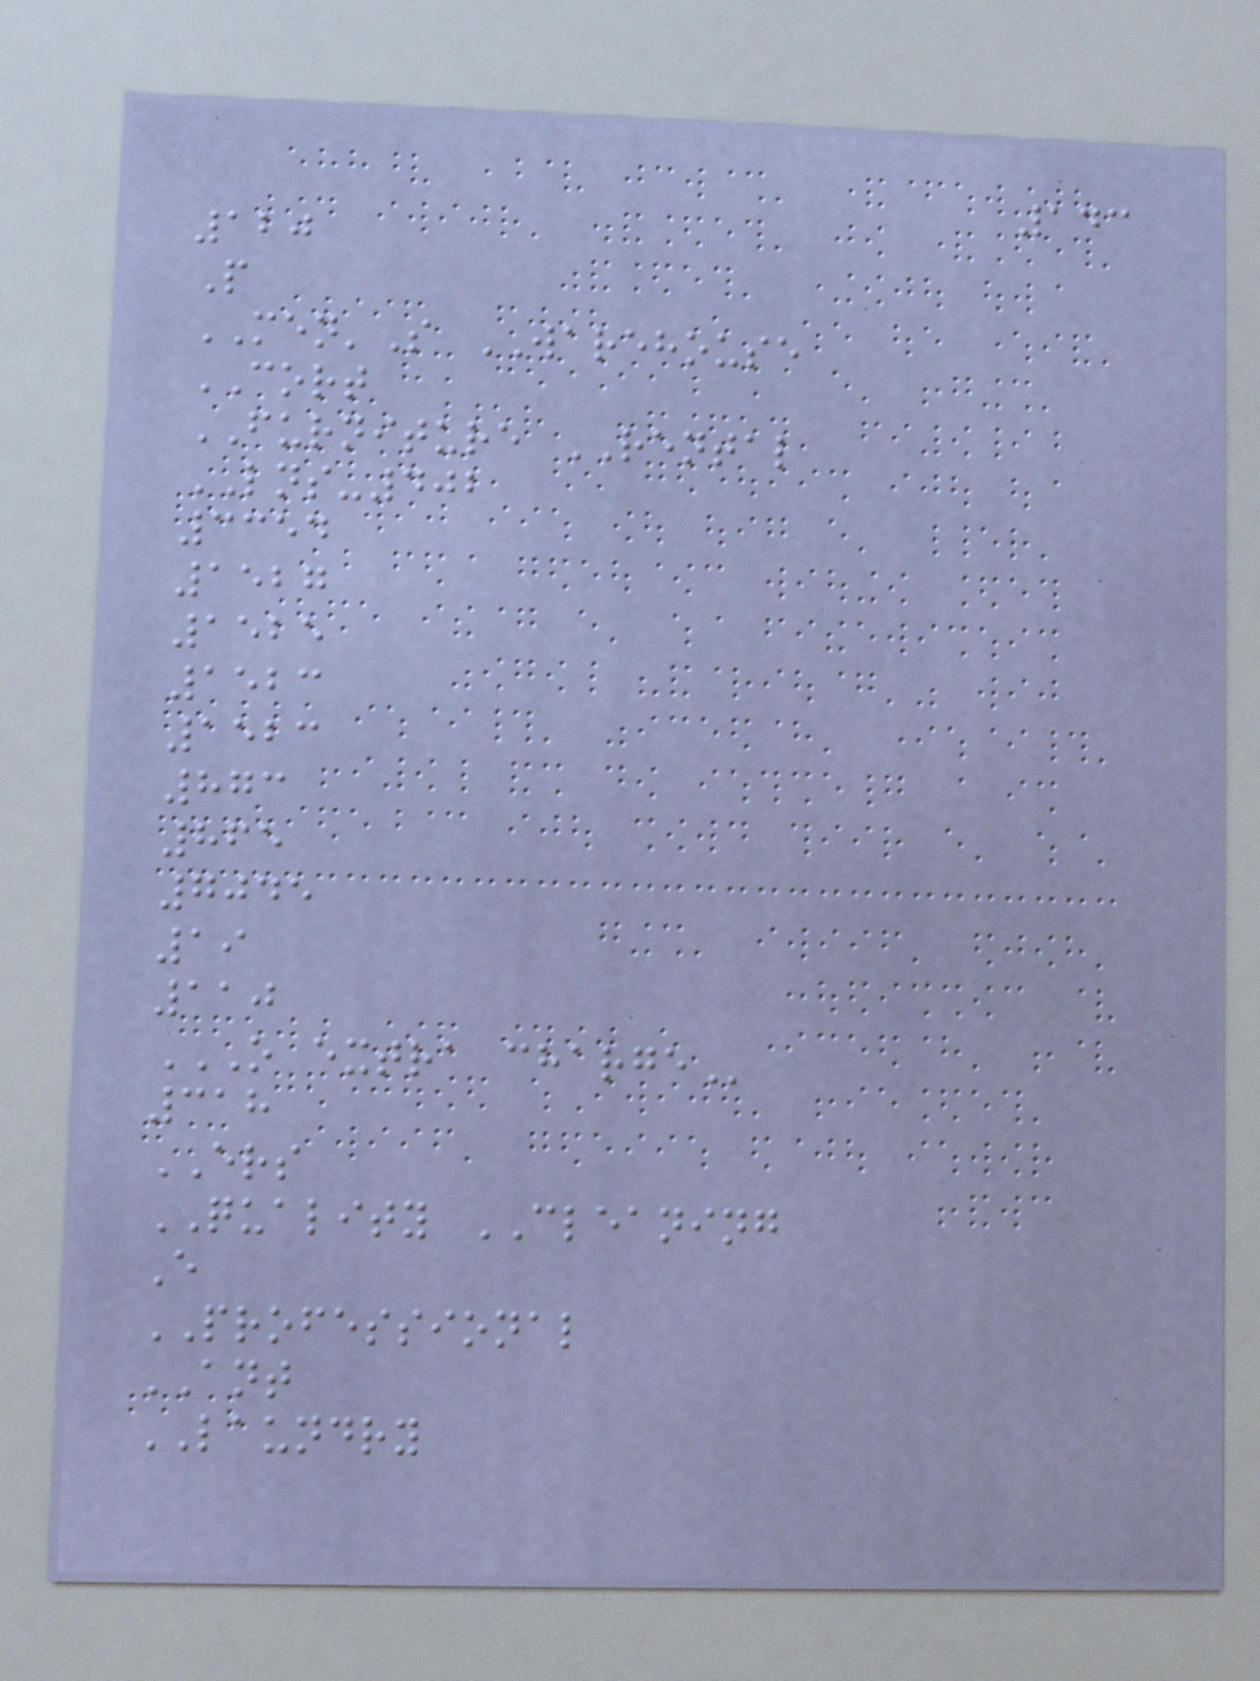143
120
P
MEN'S WAREHOUSE
CORT
FURNITURE RENTAL
LNS-402
3354
1527
1525
1523
1523
873
865
7045
19
110
O EXTRA CHARGE
318
ERS
QUALITY CLEANING
E
PROFESSIONAL
ANT
LAUNDRY
